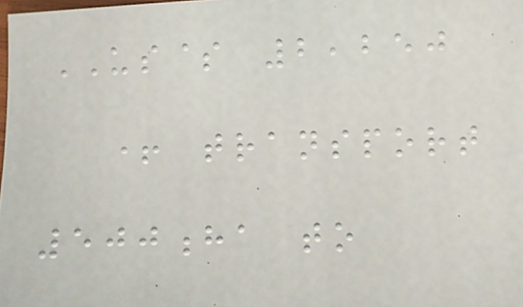US$ 2,250
+ transport
500ha to
